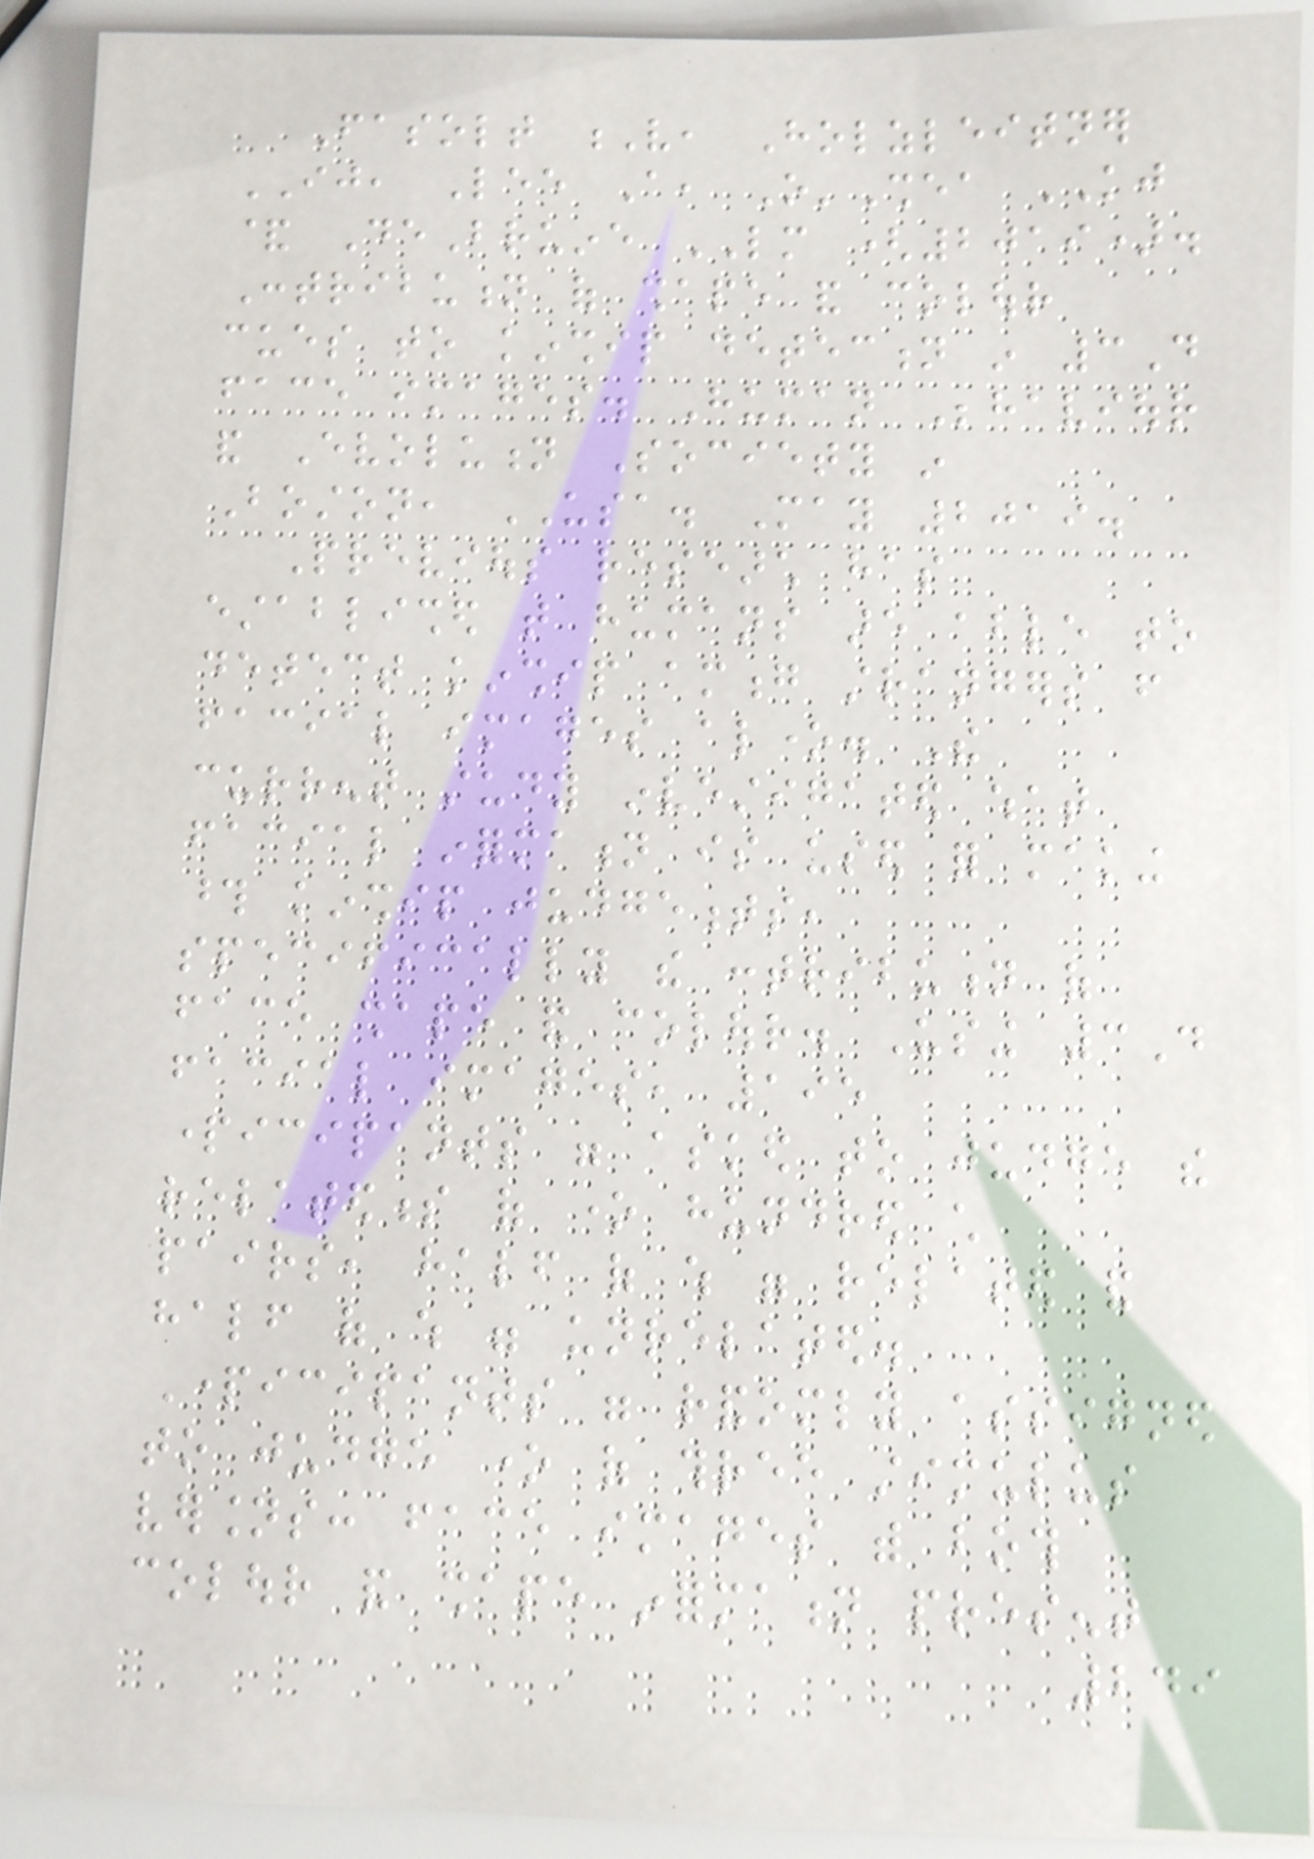Fasolt V, Holzleitner
IJ, Lee A, O'Shea KJ
& DeBruine LM (2019).
Contribution of shape and colour
cues to kinship detection in 3D
face images. Human Behaviour
and Evolution Society in
Boston, USA. May 2019.
Previous research has
established that humans are able to
detect kinship among strangers from
facial images alone. The
current study investigated what
facial information is used for making
those kinship judgements,
specifically the contribution of
face shape and colour. Using 3D
facial images, 195
participants were asked to judge the
relatedness of one hundred child
pairs, half of which were related and
half of which were unrelated.
Participants were randomly assigned
to judge one of three stimulus
versions: face images with both
colour and shape information present
249
